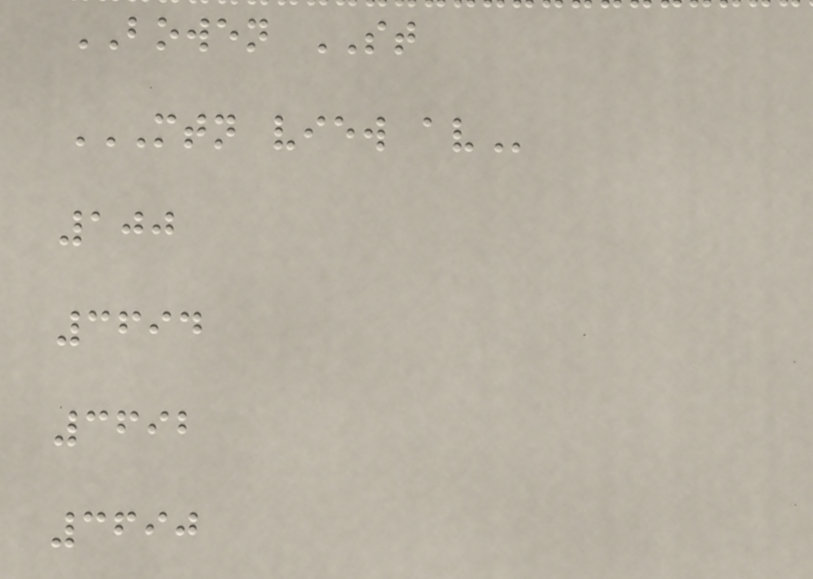BOWEN ST
MTN VIEW AV
100
3694
3692
3690
